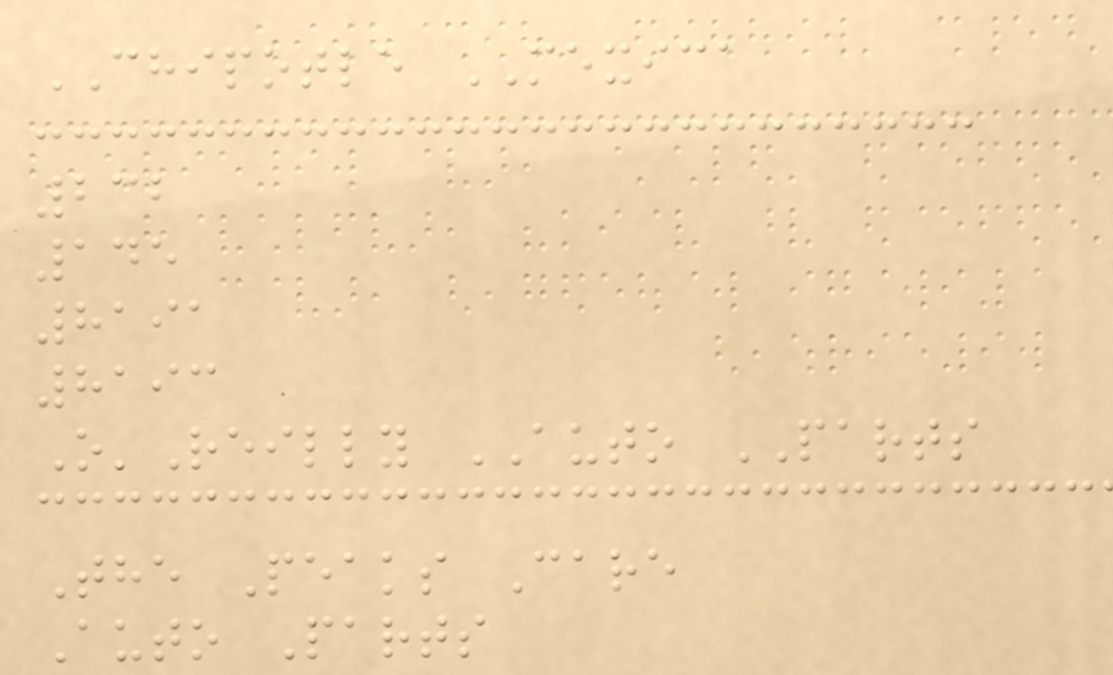CHIPOTLE MEXICA
232
145
8191
8193
O'Reilly AUTO PARTS
The Peaks Care
Auto Parts
